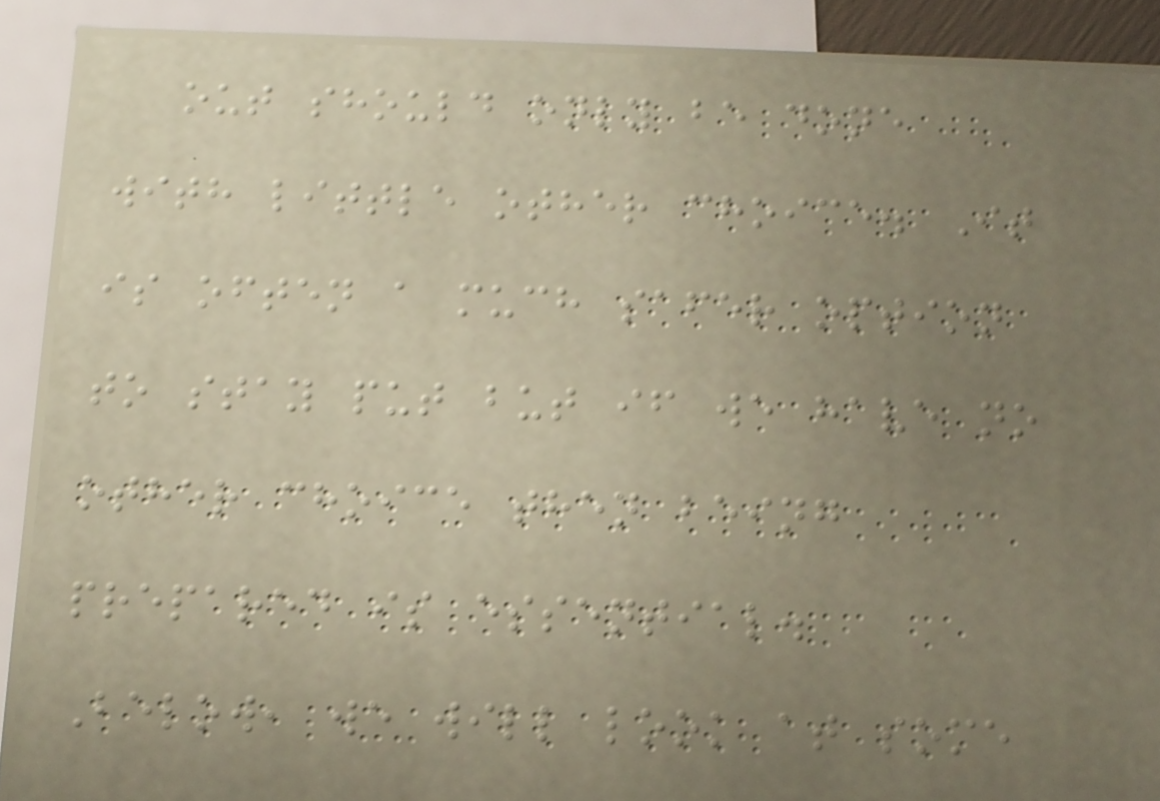out should only be done
with little other choice. It
is often a much safer option
to stay put but if we have no
other choice then being
prepared is essential.
Below, we will look at some
